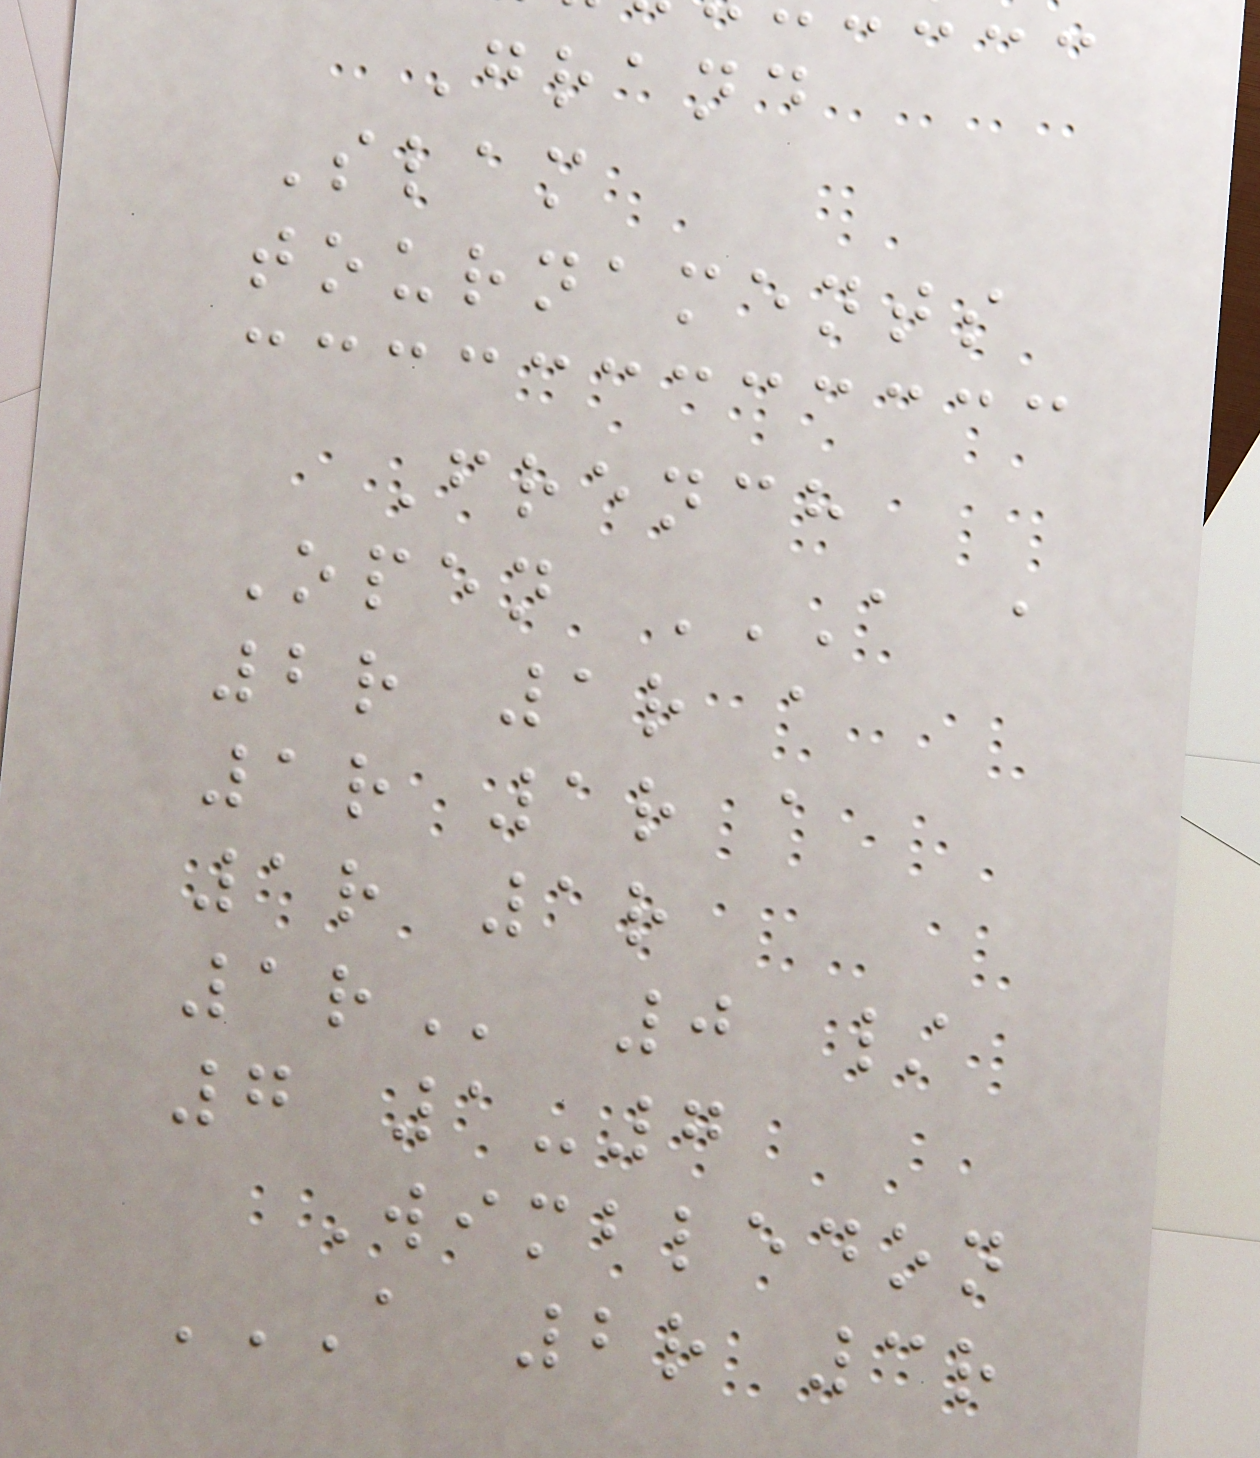Grand
Slam
tournaments
French
Open A A
2R 1R A
1R 1R A
1R 1R
1R 0 /
7 1-7
Wimbledon
A 2R 3R
